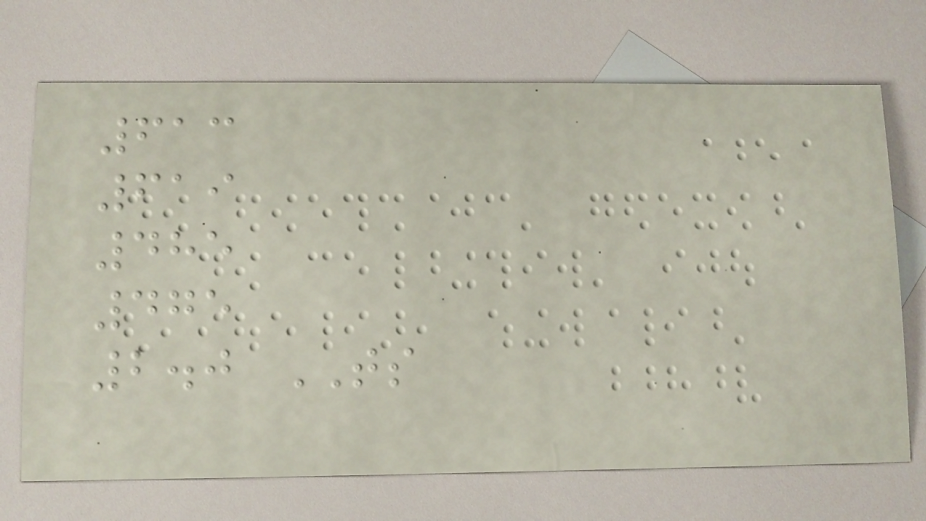613
619
485
475
2.0 TS
